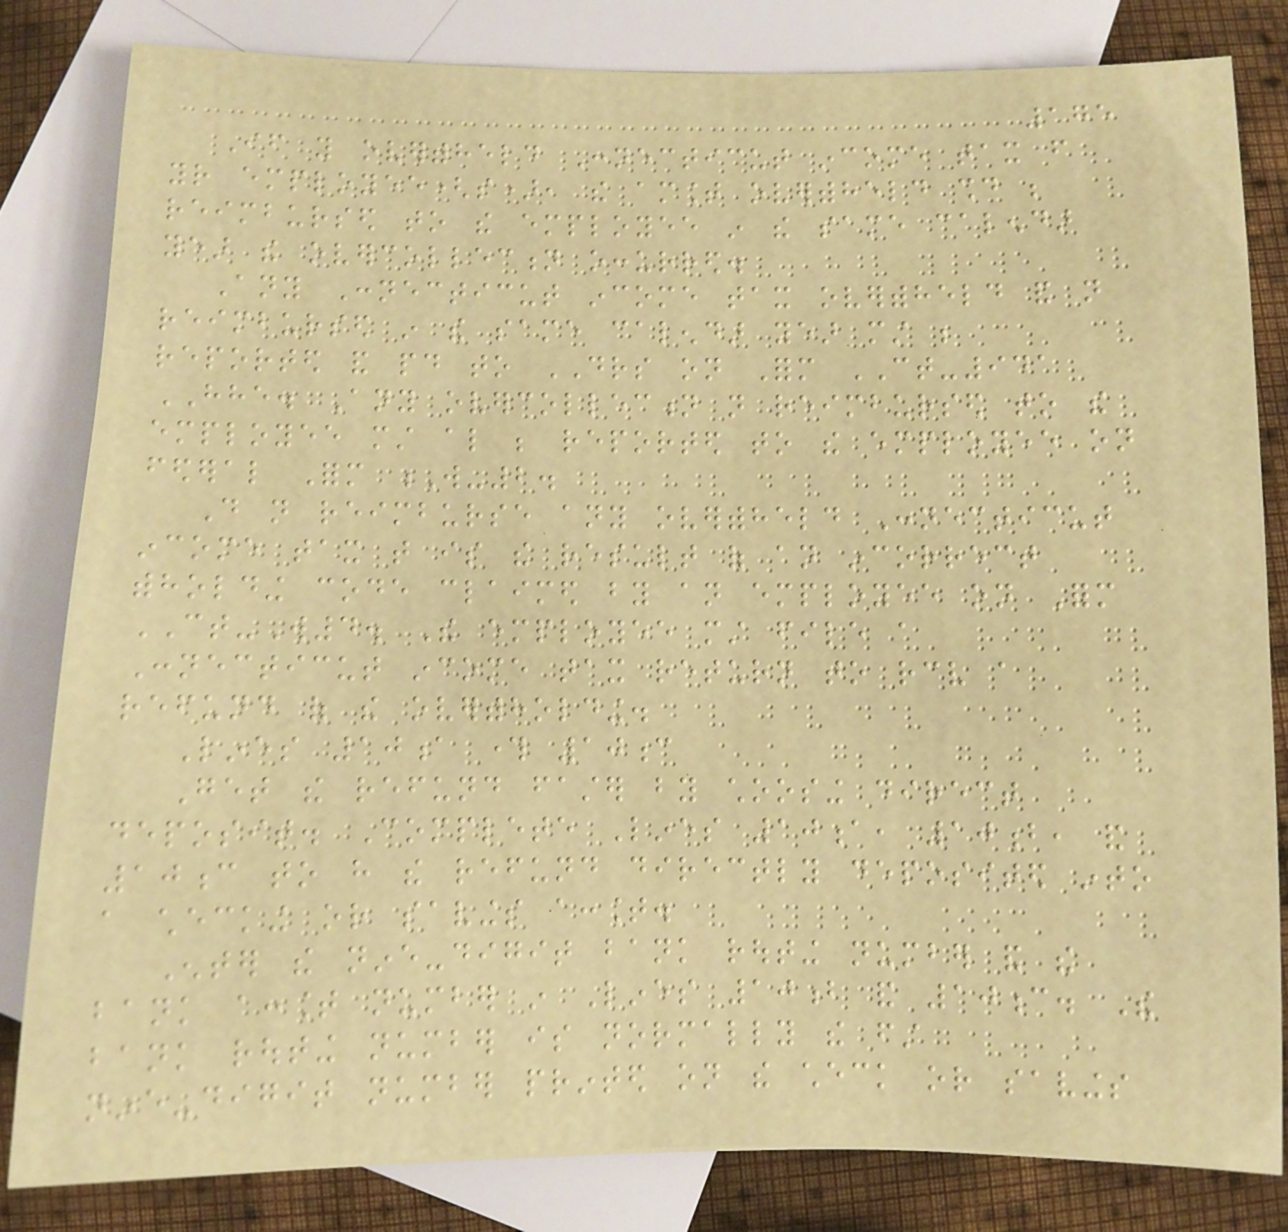175
If you overwithheld Connecticut income tax from
your employee(s), the amount overwithheld should be
reimbursed to the employee in the same calendar
year the overcollection occurred.
Any Connecticut income tax overwithheld and not
reimbursed in the same calendar year must be
reported and paid to DRS on Form CT-941
HHE. Any overcollection not reimbursed to the
employee must also be reported to the employee on
federal Form W-2.
Do not reimburse any overwithheld Connecticut
income tax that is the result of an incorrect
withholding code claimed by an employee on Form
CT-W4. The employee must file a
Connecticut income tax return to receive a
refund of the overwithholding.
Lines 10a through 10c
Get the refund faster by choosing direct
deposit. Complete Lines 10a, 10b, and
10c to have the refund directly deposited into
a checking or savings account.
Enter the nine-digit bank routing number and the
bank account number in Lines 10b and 10c. The
bank routing number is normally the first
nine-digit number printed on the check or savings
